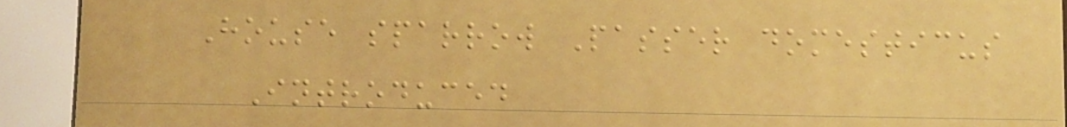House sparrow Passer domesticus
Introduced
